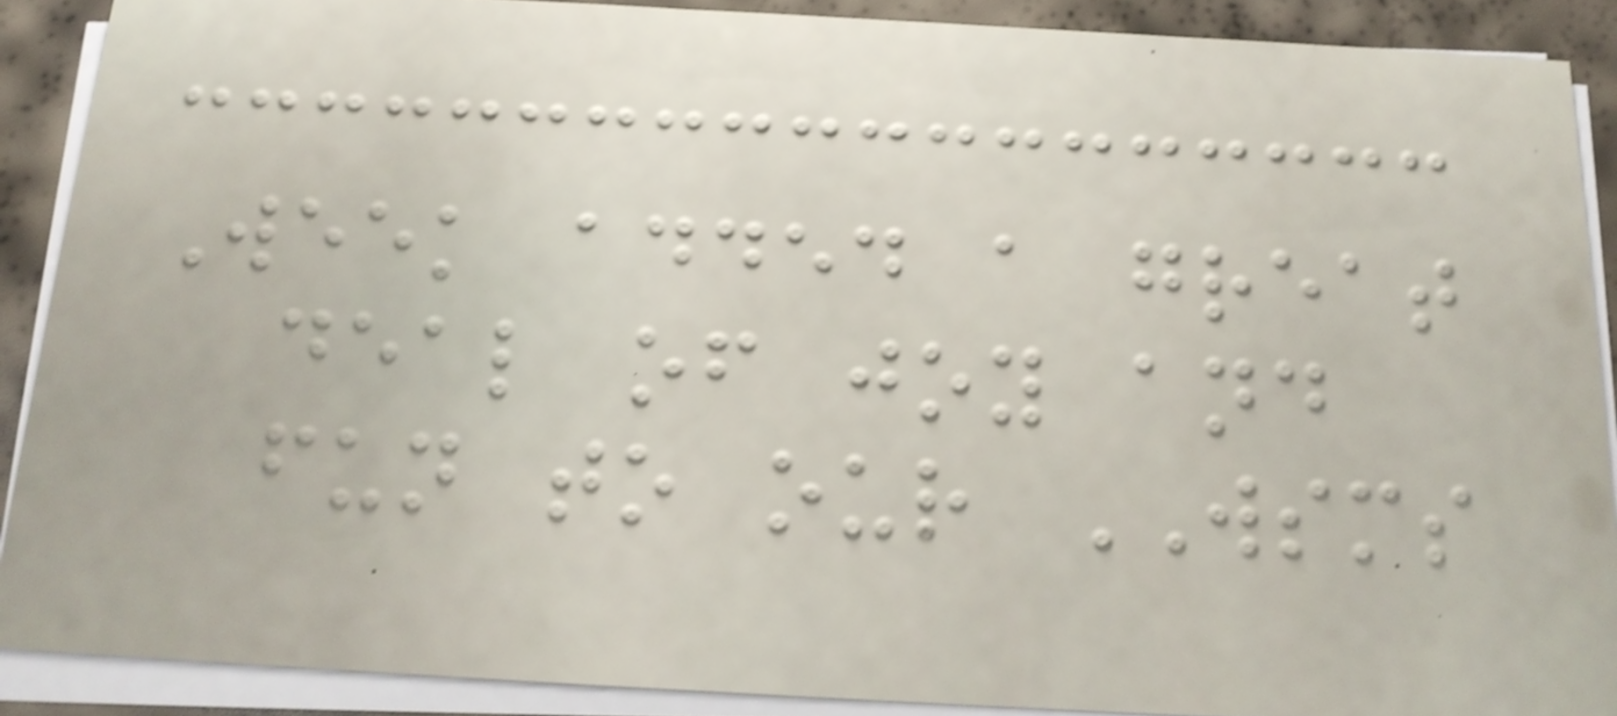Week added a great
deal of joy and
fun to our WSMS
